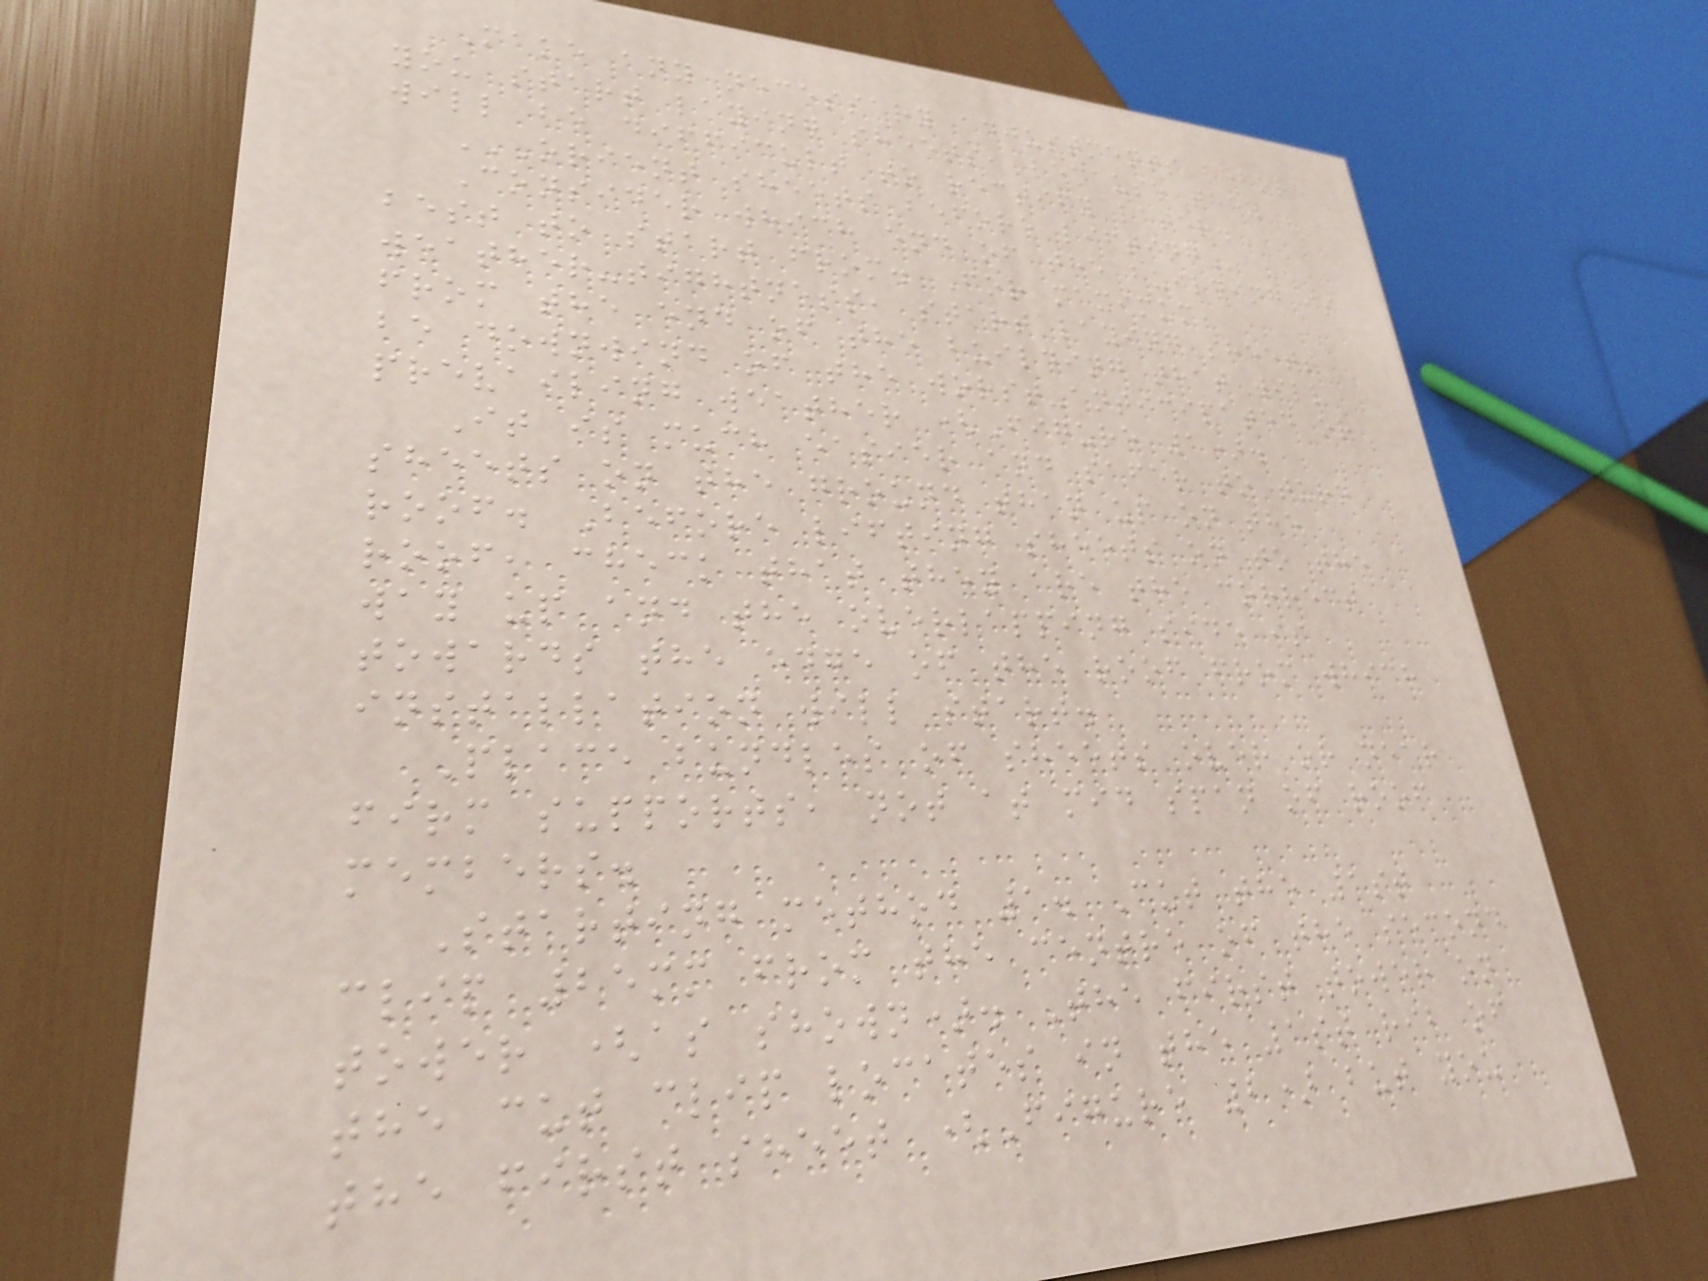Make any necessary adjustments before
you start laying sheets, because they
will be difficult to rectify later.
ORIENT SHEETS BEFORE LIFTING
Consider which end of the building is
best to start from. For maximum
weather-tightness, start laying sheets
from the end of the building that will
be downwind of the worst-anticipated or
prevailing weather (Figure 1).
It is much easier and safer to turn
sheets on the ground than up on the
roof. Before lifting sheets on to the
roof, check that they are the correct
way up and the overlapping side is
towards the edge of the roof from which
installation will start.
Place bundles of sheets over or near
firm supports, not at mid span of roof
members.
Starting method 1. Cut the 1st
clip 25mm from the centre of the second
tower (as shown). The first tower on
the cut clip locates in the 1st rib of
the first sheet (Figure 2) but you
